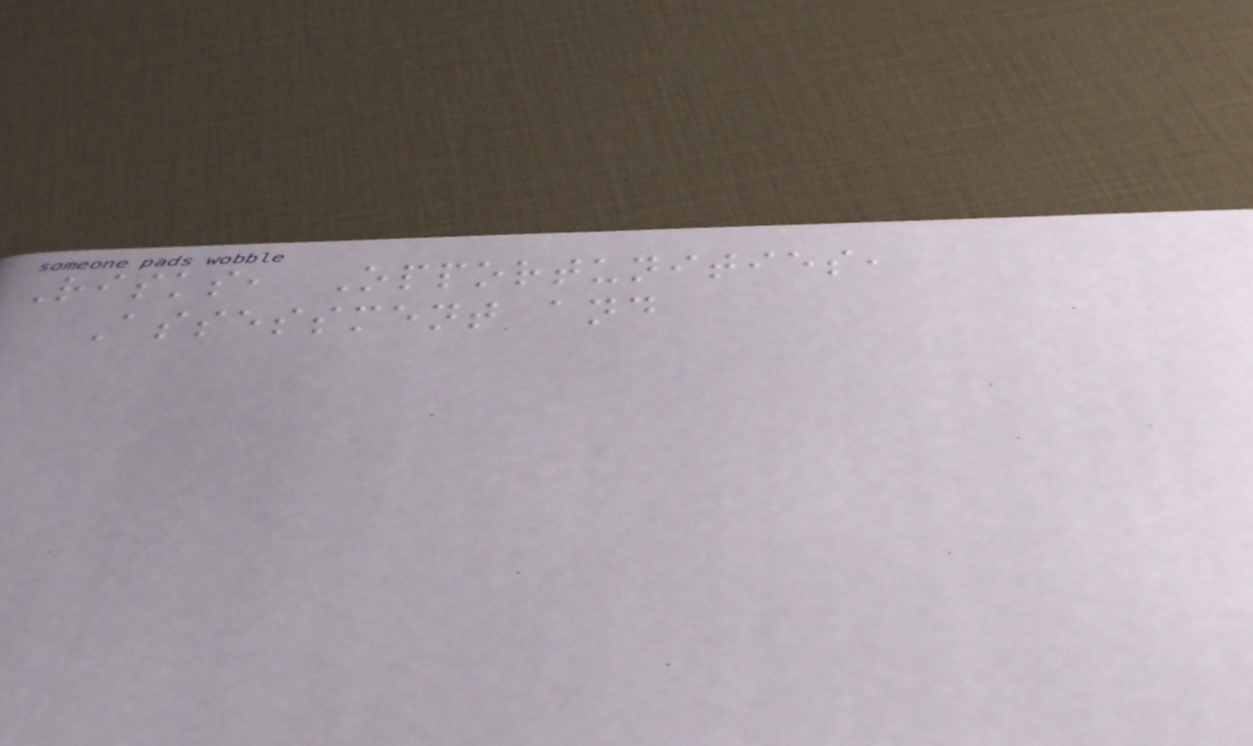Risks, Opportunities,
Assessment and
